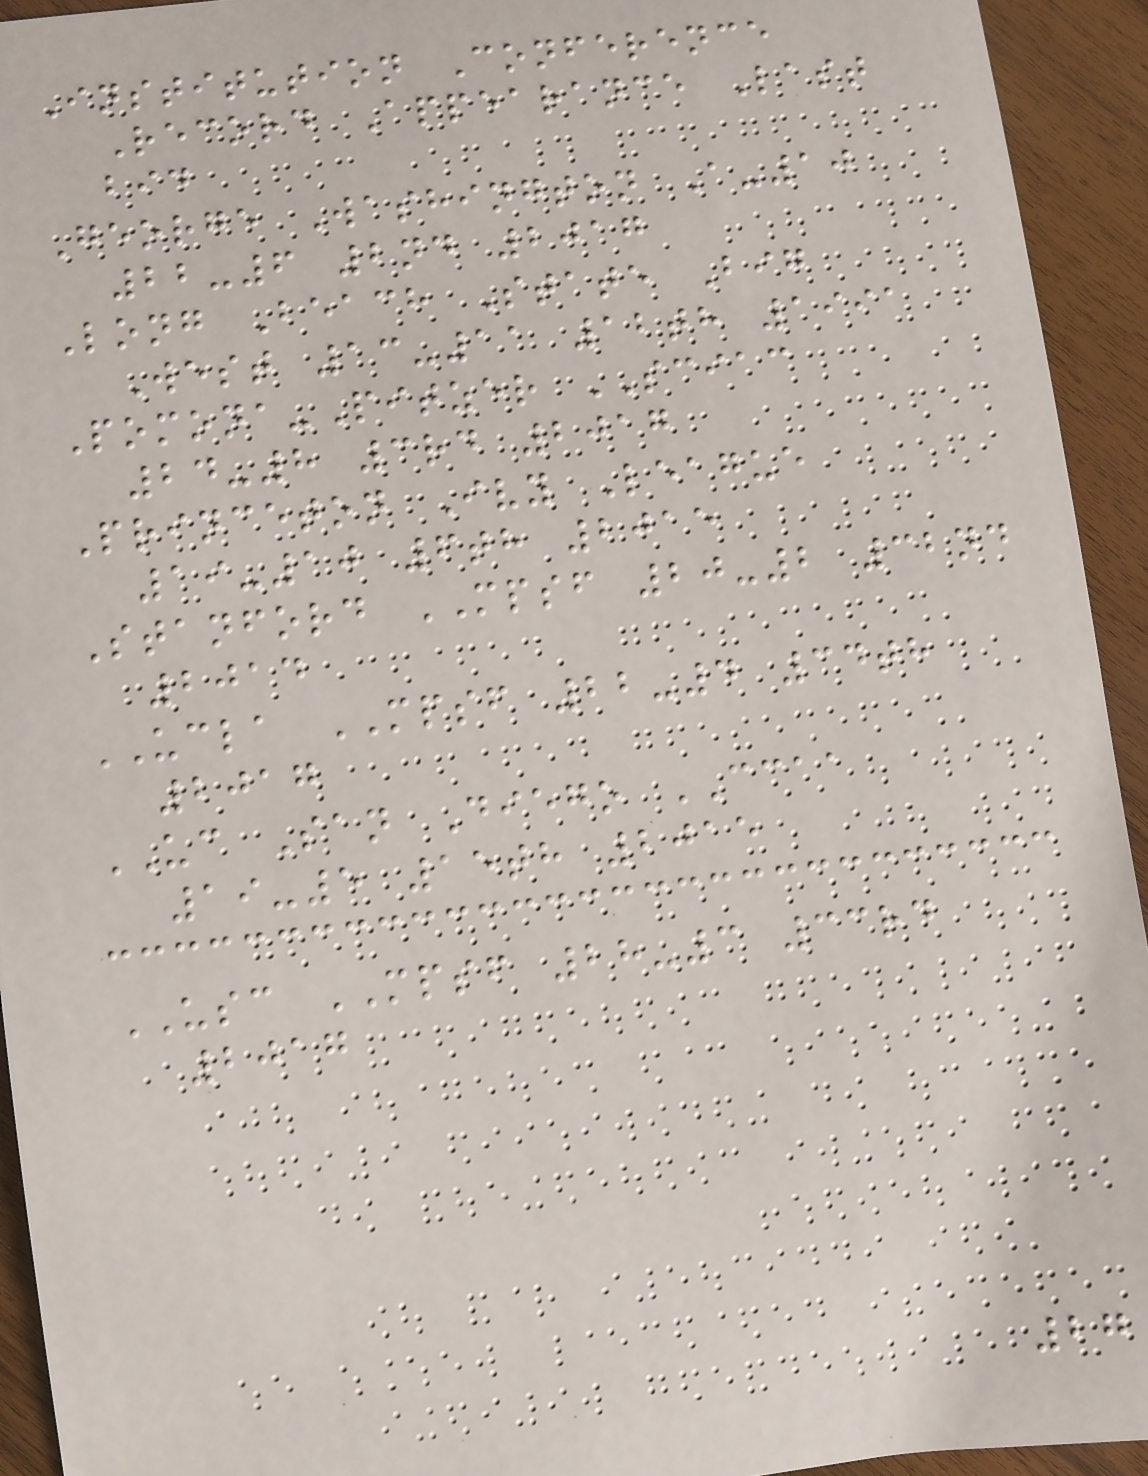Institution Conference
Record Appearance Last
bid
George Washington A-10
22-6 2nd 2017
Long Beach State Big
West 13-11 12th 1991
Pomona-Pitzer SCIAC
24-8 3rd 2017
Princeton Ivy League
19-10 6th 2015
Stanford MPSF 20-2 32nd
2014
UCLA MPSF 22-4 34th
2017
UC San Diego CCAA
19-5 15th 2015
USC MPSF 28-3 33rd
2017
27
